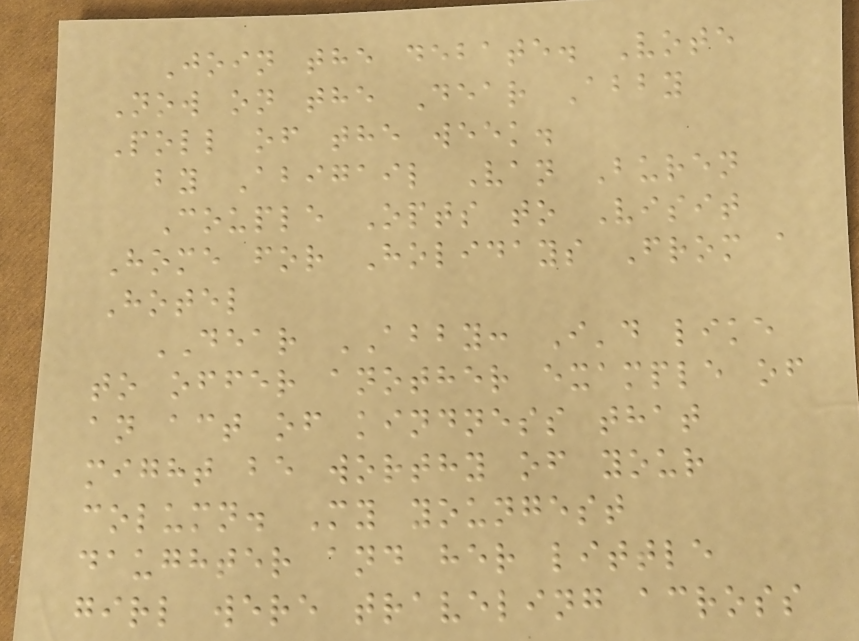Join the debate. Vote
Now on the Dear Abby
Poll of the week.
by Abigail Van Buren
Couple Opts to Visit
Home for Holidays From a
Hotel
DEAR ABBY: I'd like
to offer another example of
an act of kindness that
might be worthy of your
column. My youngest
daughter and her little
girl were traveling across
